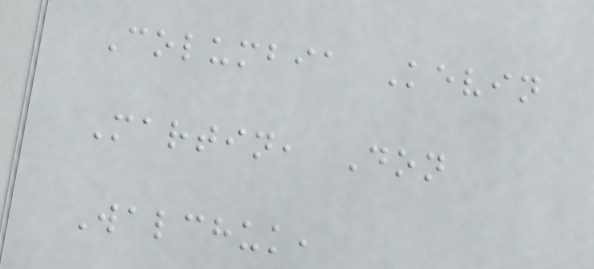Columbia Kevin
Martin, Don
Walchuk,
